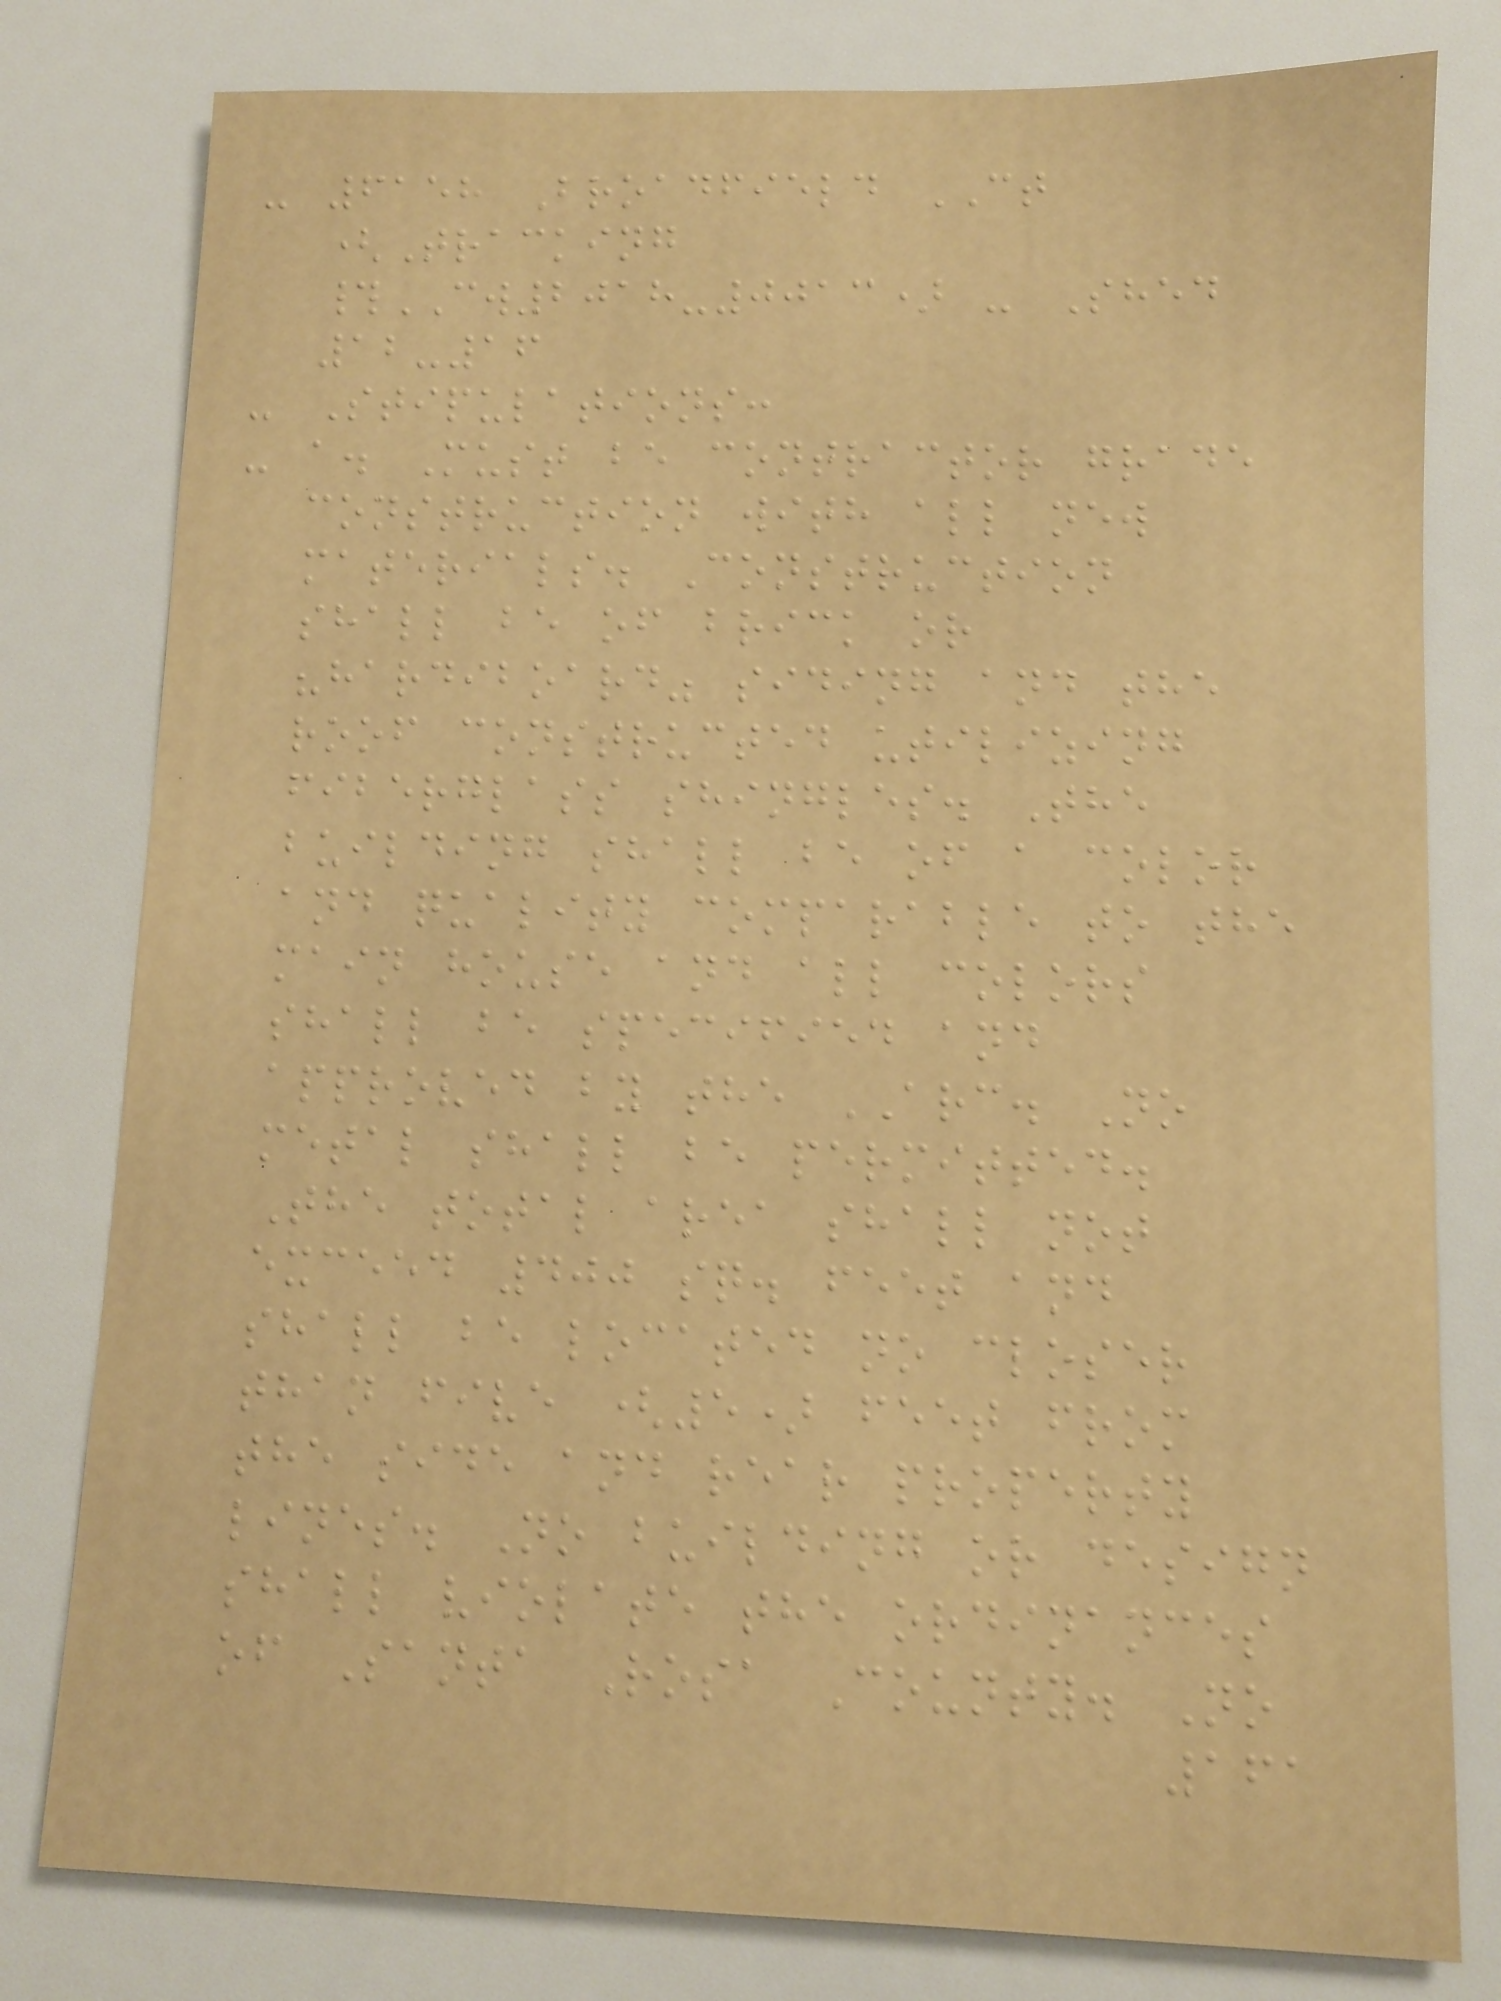- 6158 Broadfield CT
(Tracking
#CW2018-0013) - Shed
12-16
- Stipulations:
- a. Must be contractor grade
construction with all new
materials. Construction
shall be of brick or
"hardiboard" siding and the
roof constructed utilizing
fiberglass shingles. The
building shall be of a color
and quality comparable to the
main house and all colors
shall be specified and
approved by the ARC. No
metal shall be permitted.
The total area shall not
exceed 400 sq. feet and
shall be located no closer
than five (5) feet from
the side and rear property
lines. No building or design
shall violate the ordinances
of Santa Rosa County. No
161
